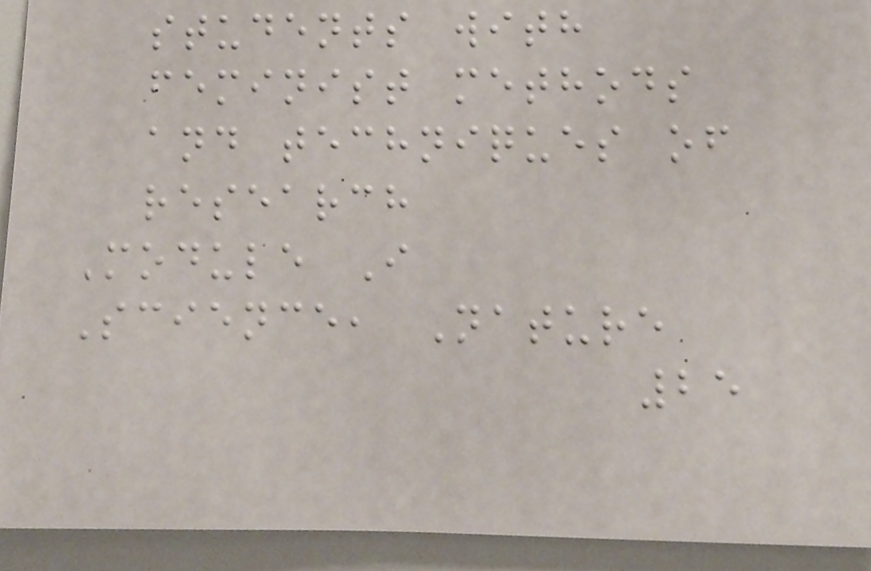students with
feminist methods
and techniques of
research
Module I
Science, Nature
25
